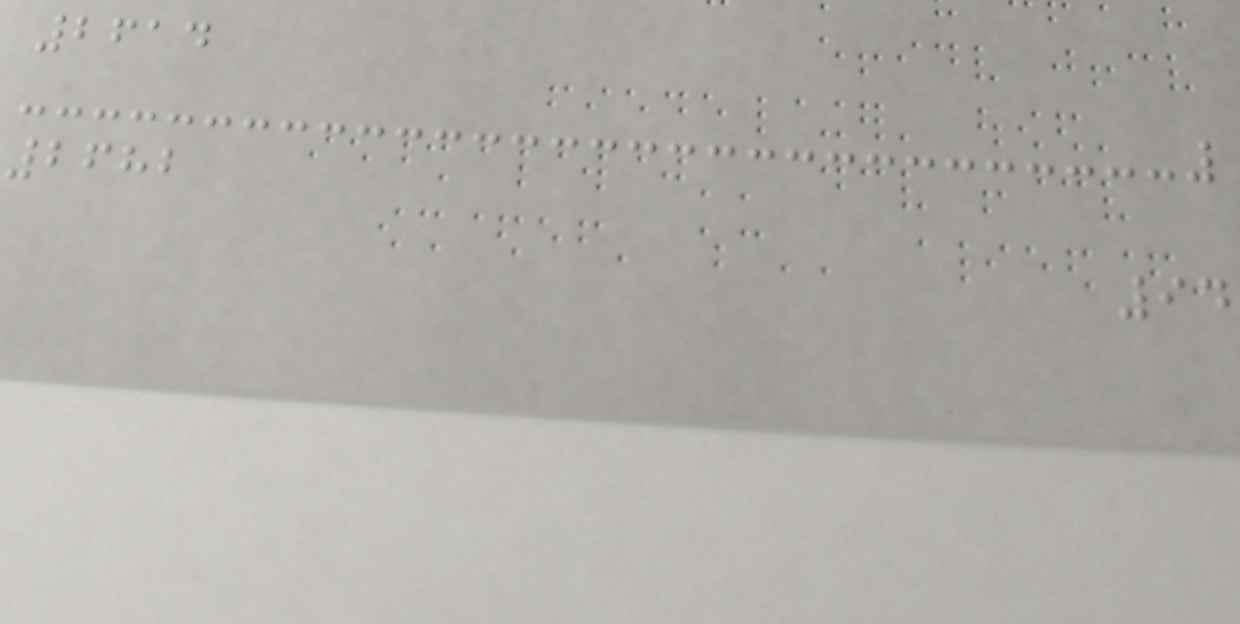2614
2682
94
